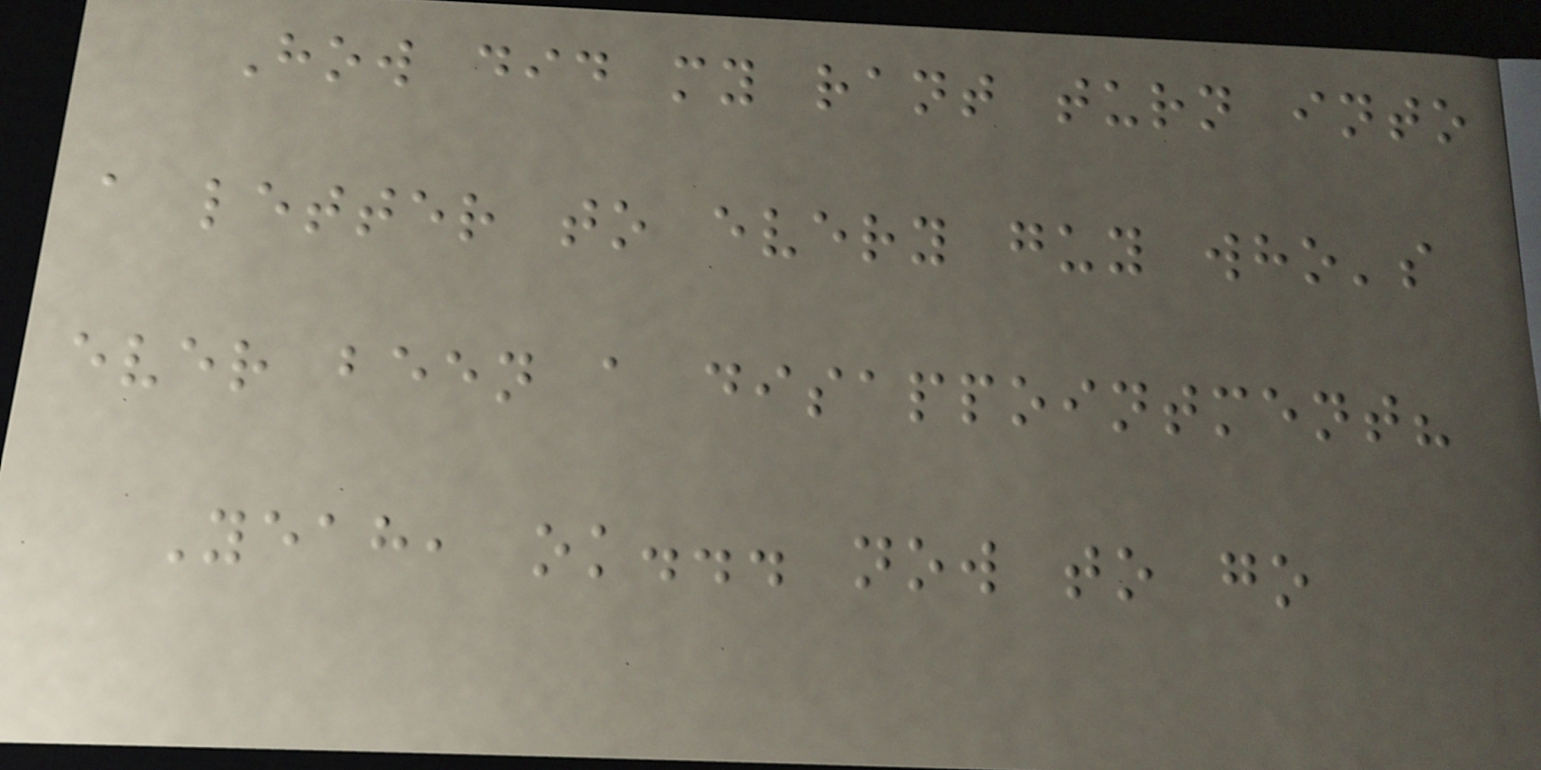How did my rant turn into
a letter to every guy who's
ever been a disappointment?
Yeah, ok... now to go
